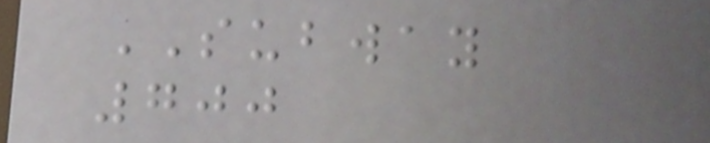SUBWAY
700
